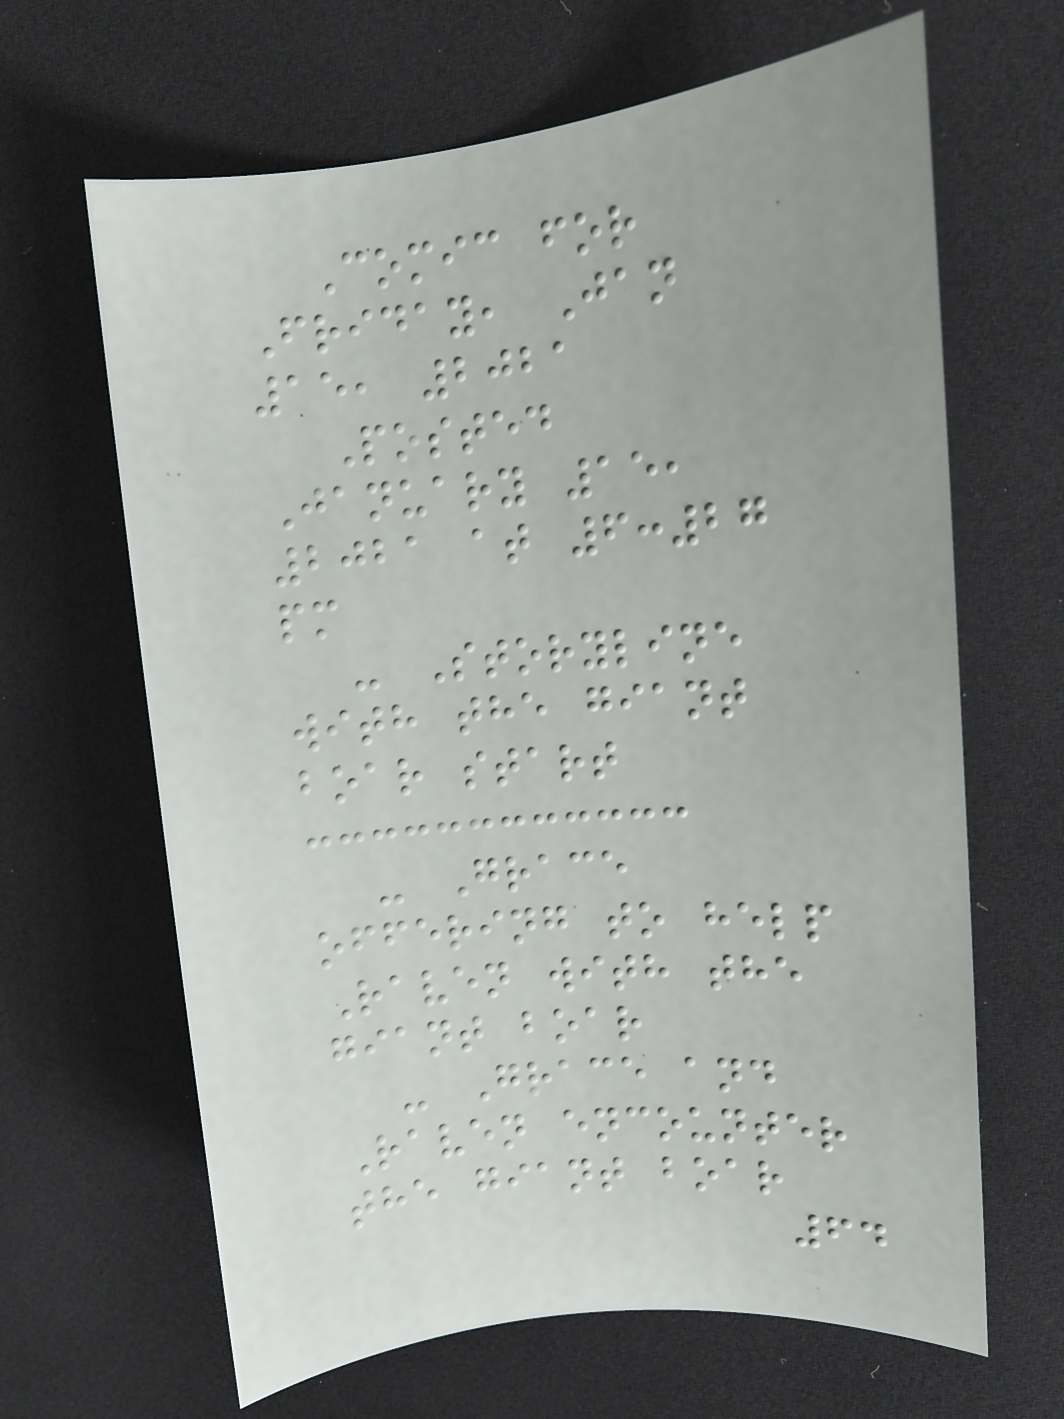Comic for
Friday, Jan
15, 2021
Posted
January 15,
2021 at 6:27
pm
- Storyline
with the giant
boar start
- Grace
offering to help
Raven with the
giant boar
- Grace and
Raven encounter
the giant boar
64
